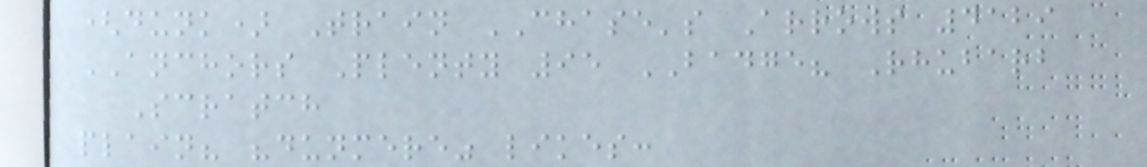(dunk) Train CHASE's Arrows 4129
ANCHORS Plenty 95 BADGE? Rhubarb
Scratch
plain? "dunmere" likes:
